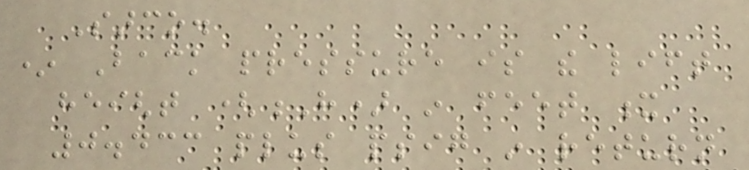Sarco.
* Back pressure is the lift
height (H) in feet x
0.433 plus psig in return
